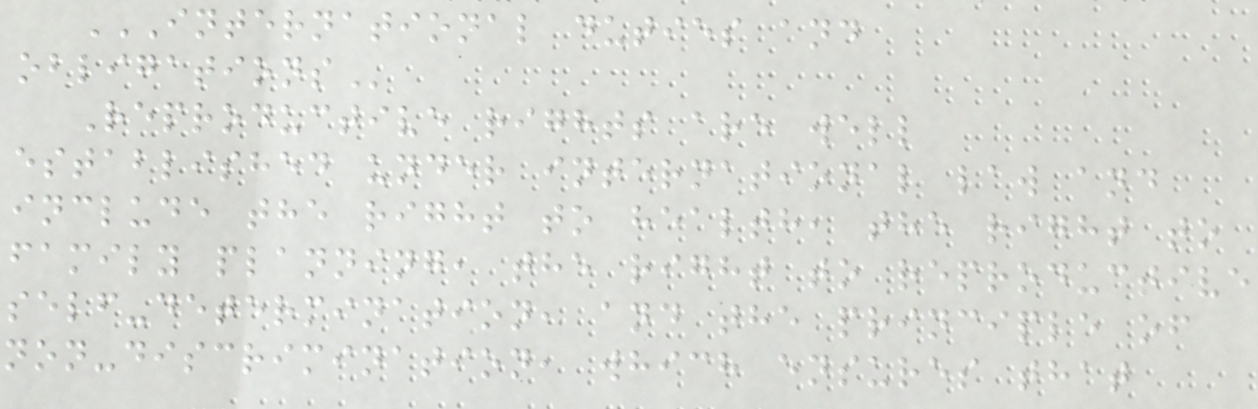INTERNATIONAL DUTIES AND
OBLIGATIONS
Reproductive rights are well
established under international law and
include the right to health, the right to
family planning, the right to reproductive
self-determination, and the principle of
non-discrimination, which ensures that
